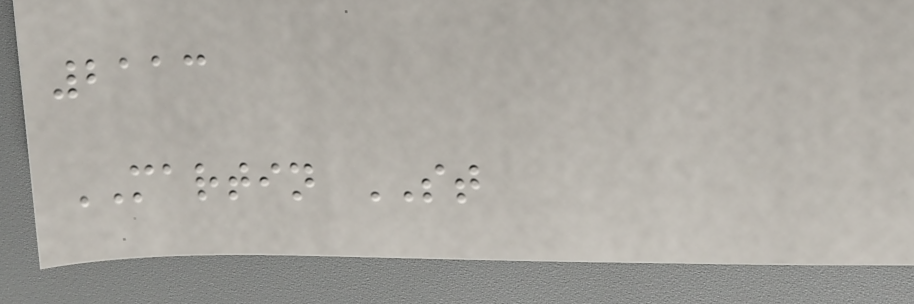2113
MARTIN ST
